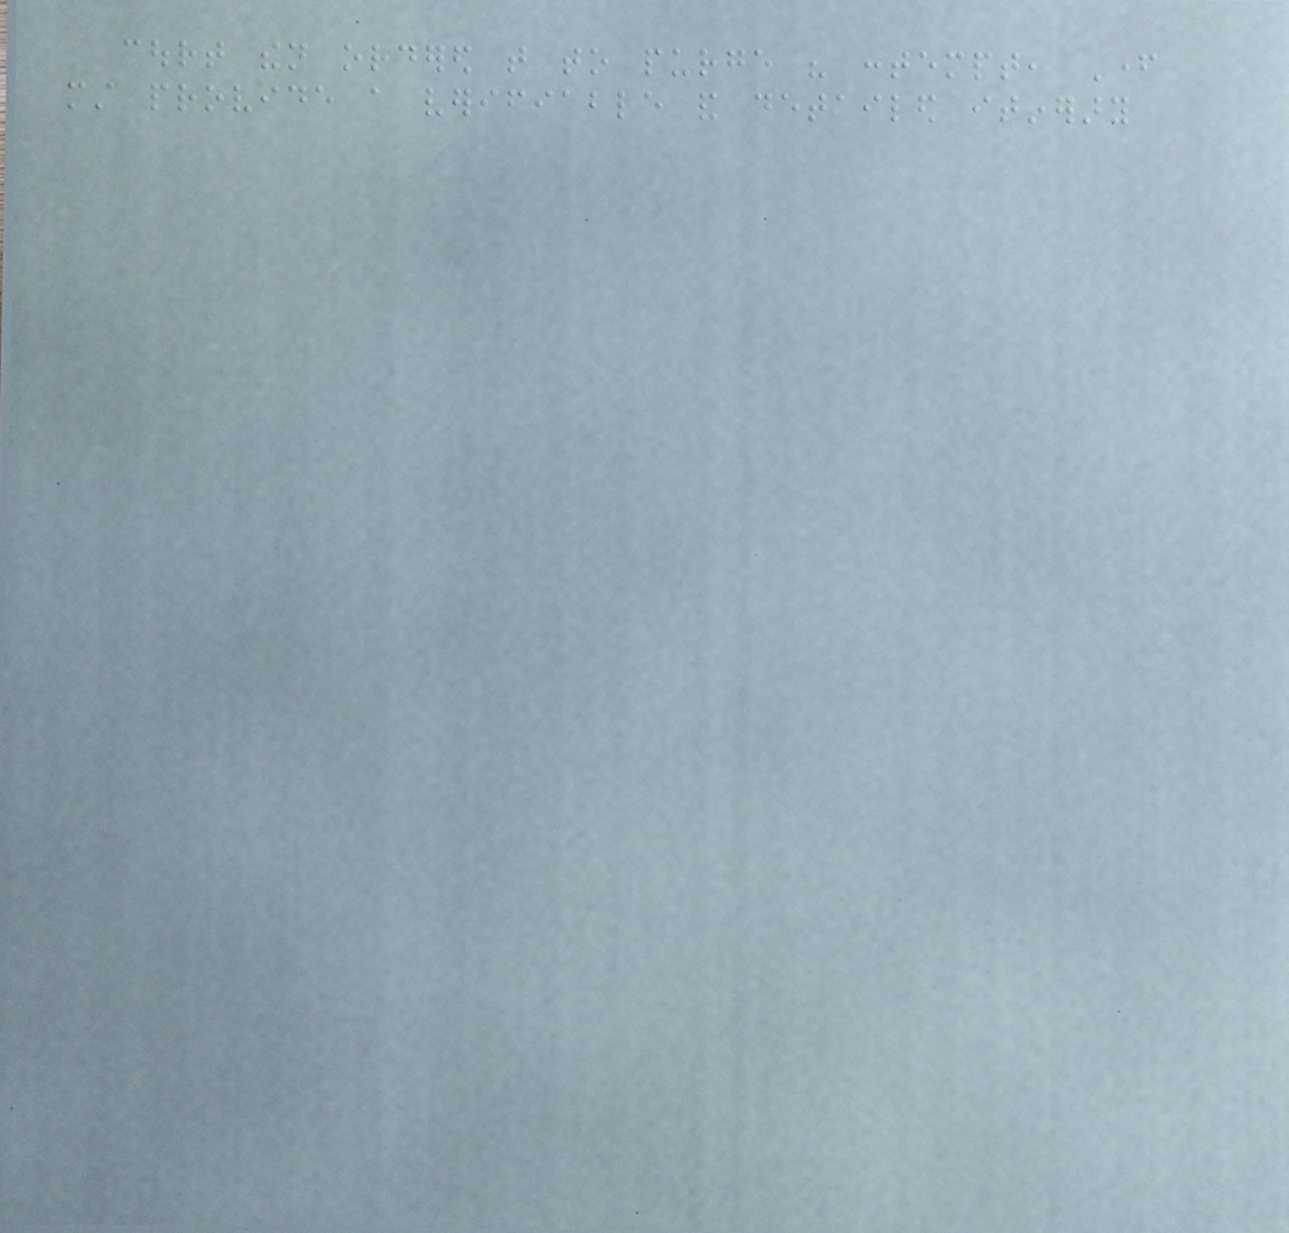court then ordered that to purge his contempt, Father
must provide a verifiable and detailed itinerary
